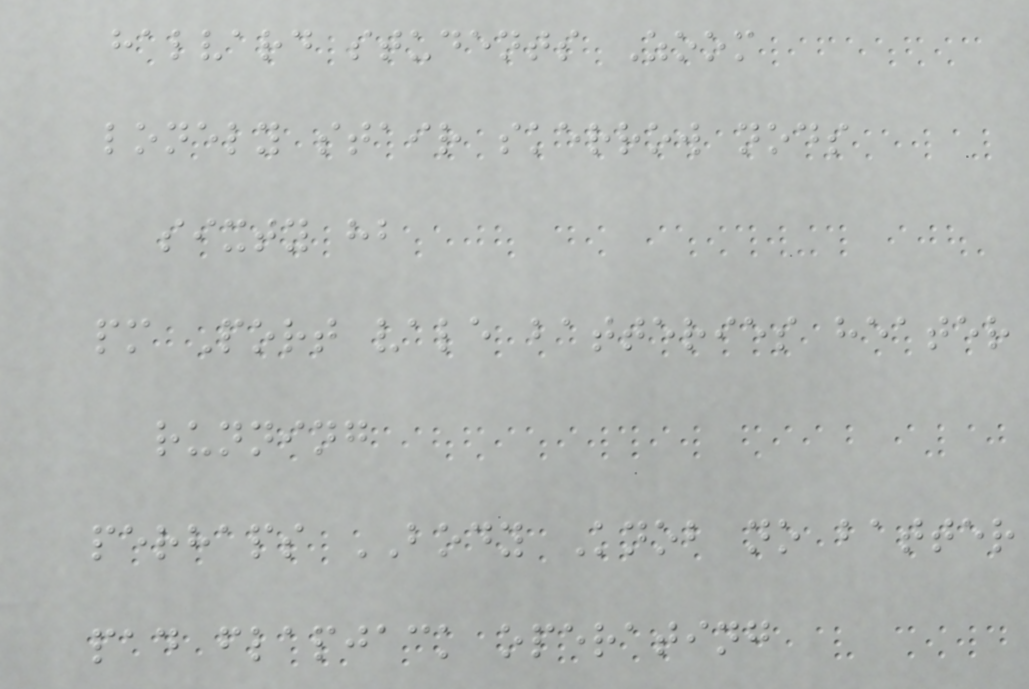halvard students Zoom
lonely stair skerrow nods
sixty hb
pm Port vale batteries heater
running
perhaps BODY Knob no batter
pad flapjack operating
